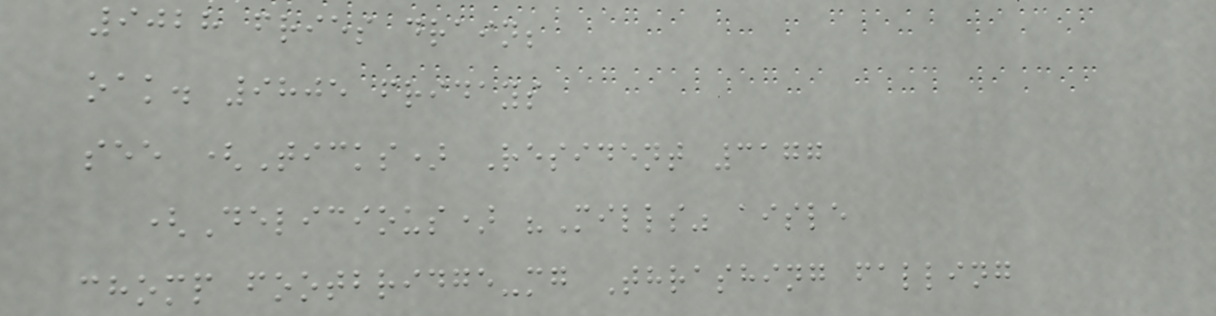9028 fries drain;
oak. 9805 fridays
see (Ticks) Resident 3177
(Delicious) "Mills" aisle
chomp footbridge-mg Thrashing falling
